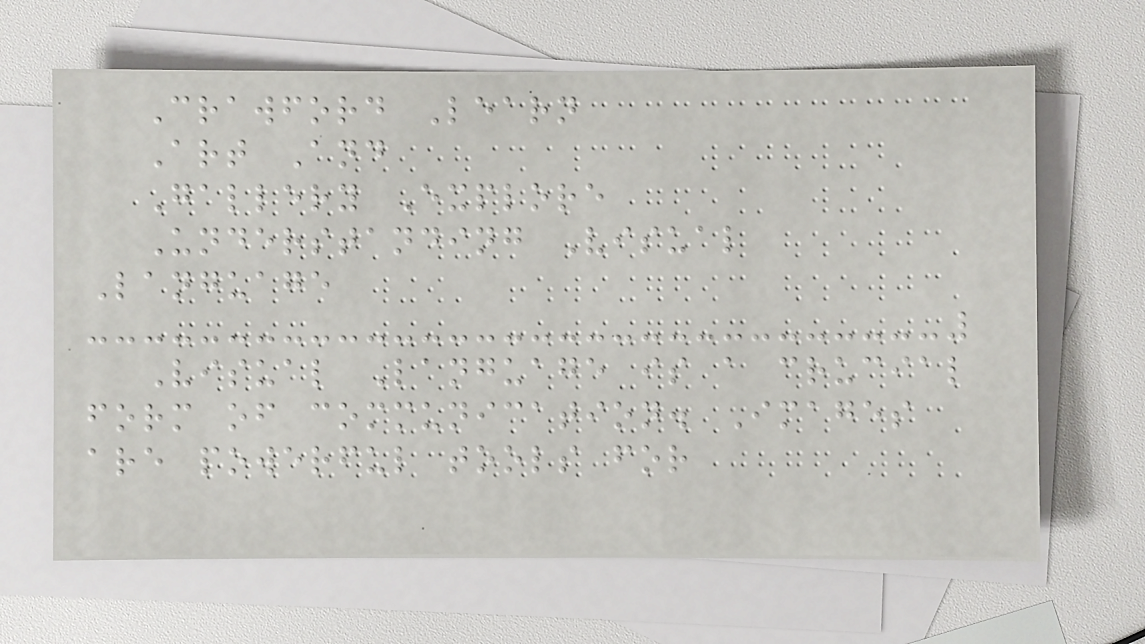Crawford Learn
Art And
Gallery Explore
Understanding Visual
Language
Visual Language is a crucial
form of communication. Images
are powerful tools for
